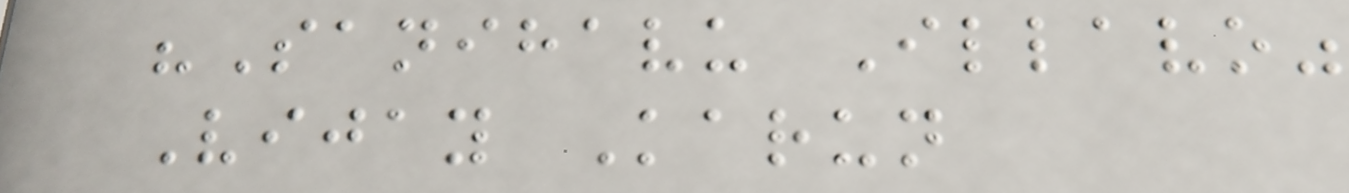"Sanihavu Illavo"
Vijay Karun
